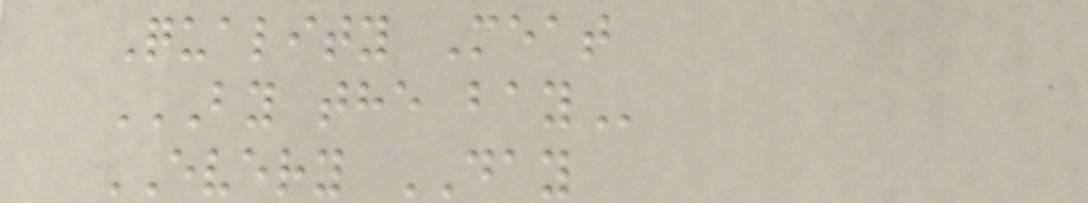Quality Meat
BY THE BAY
EVERY DAY
